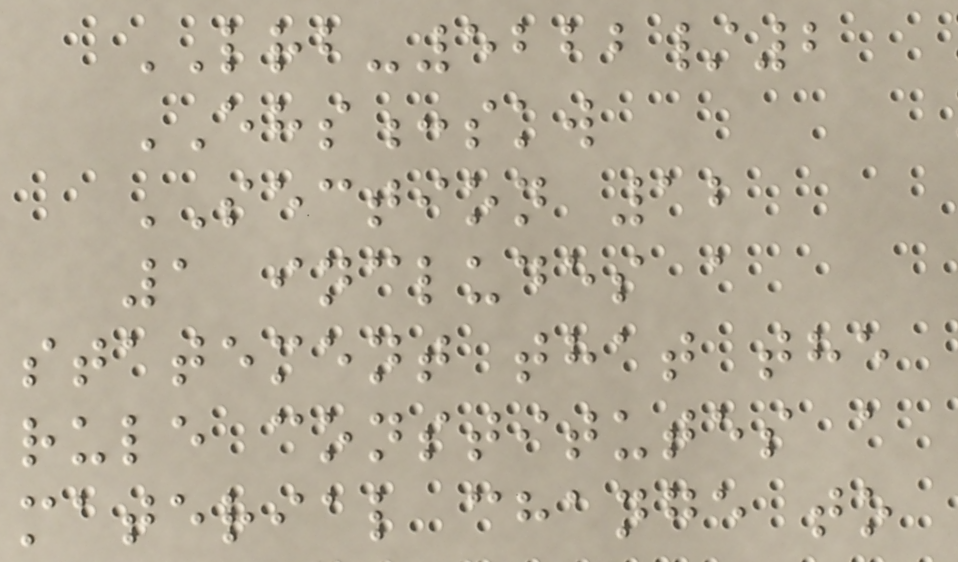LRB-5222/2
EHS:skw
SECTION 12
1 includes a
statement that the
rule constitutes a
material change to
